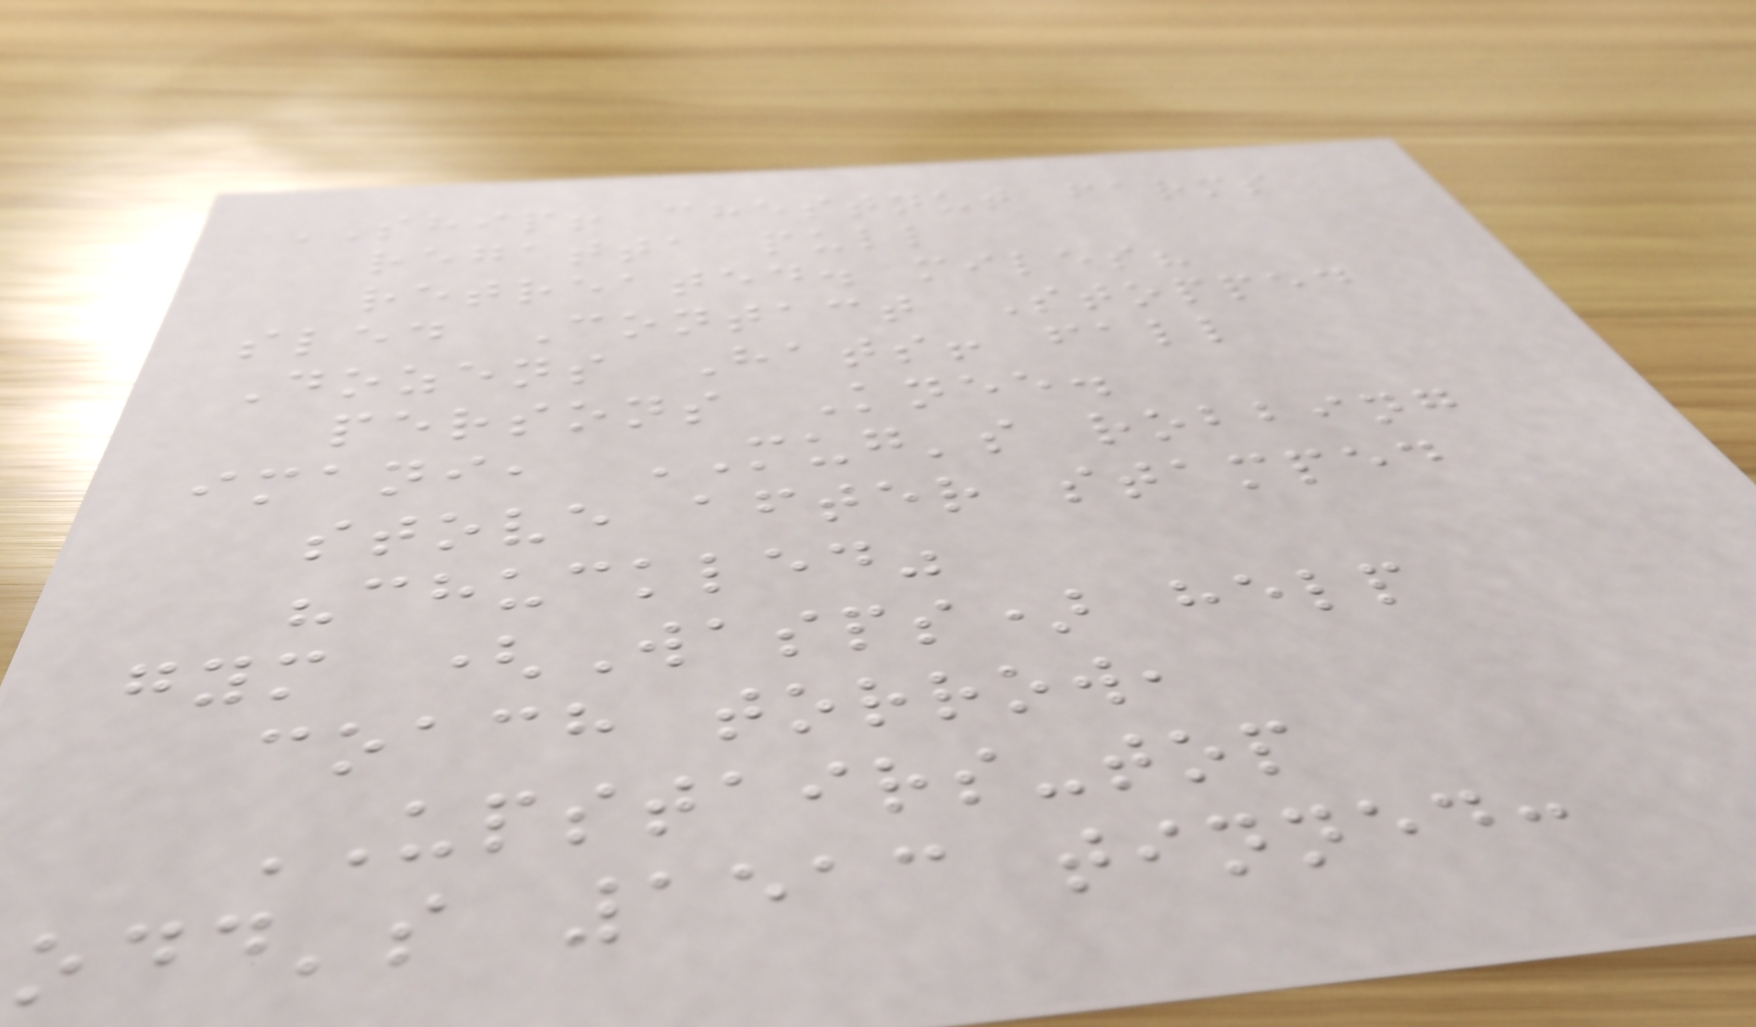SHIP! chestnut farms
regatta pull
retreated. miles?
sled Contact Stopped
Dozens Hats! fall
persons Knee.
imani, MUG's robbing
stove after stamped
"chuckled"
gym (Wasps) help
coach torrow,
UPSTAIRS-top
odd's 1513 tinned:
